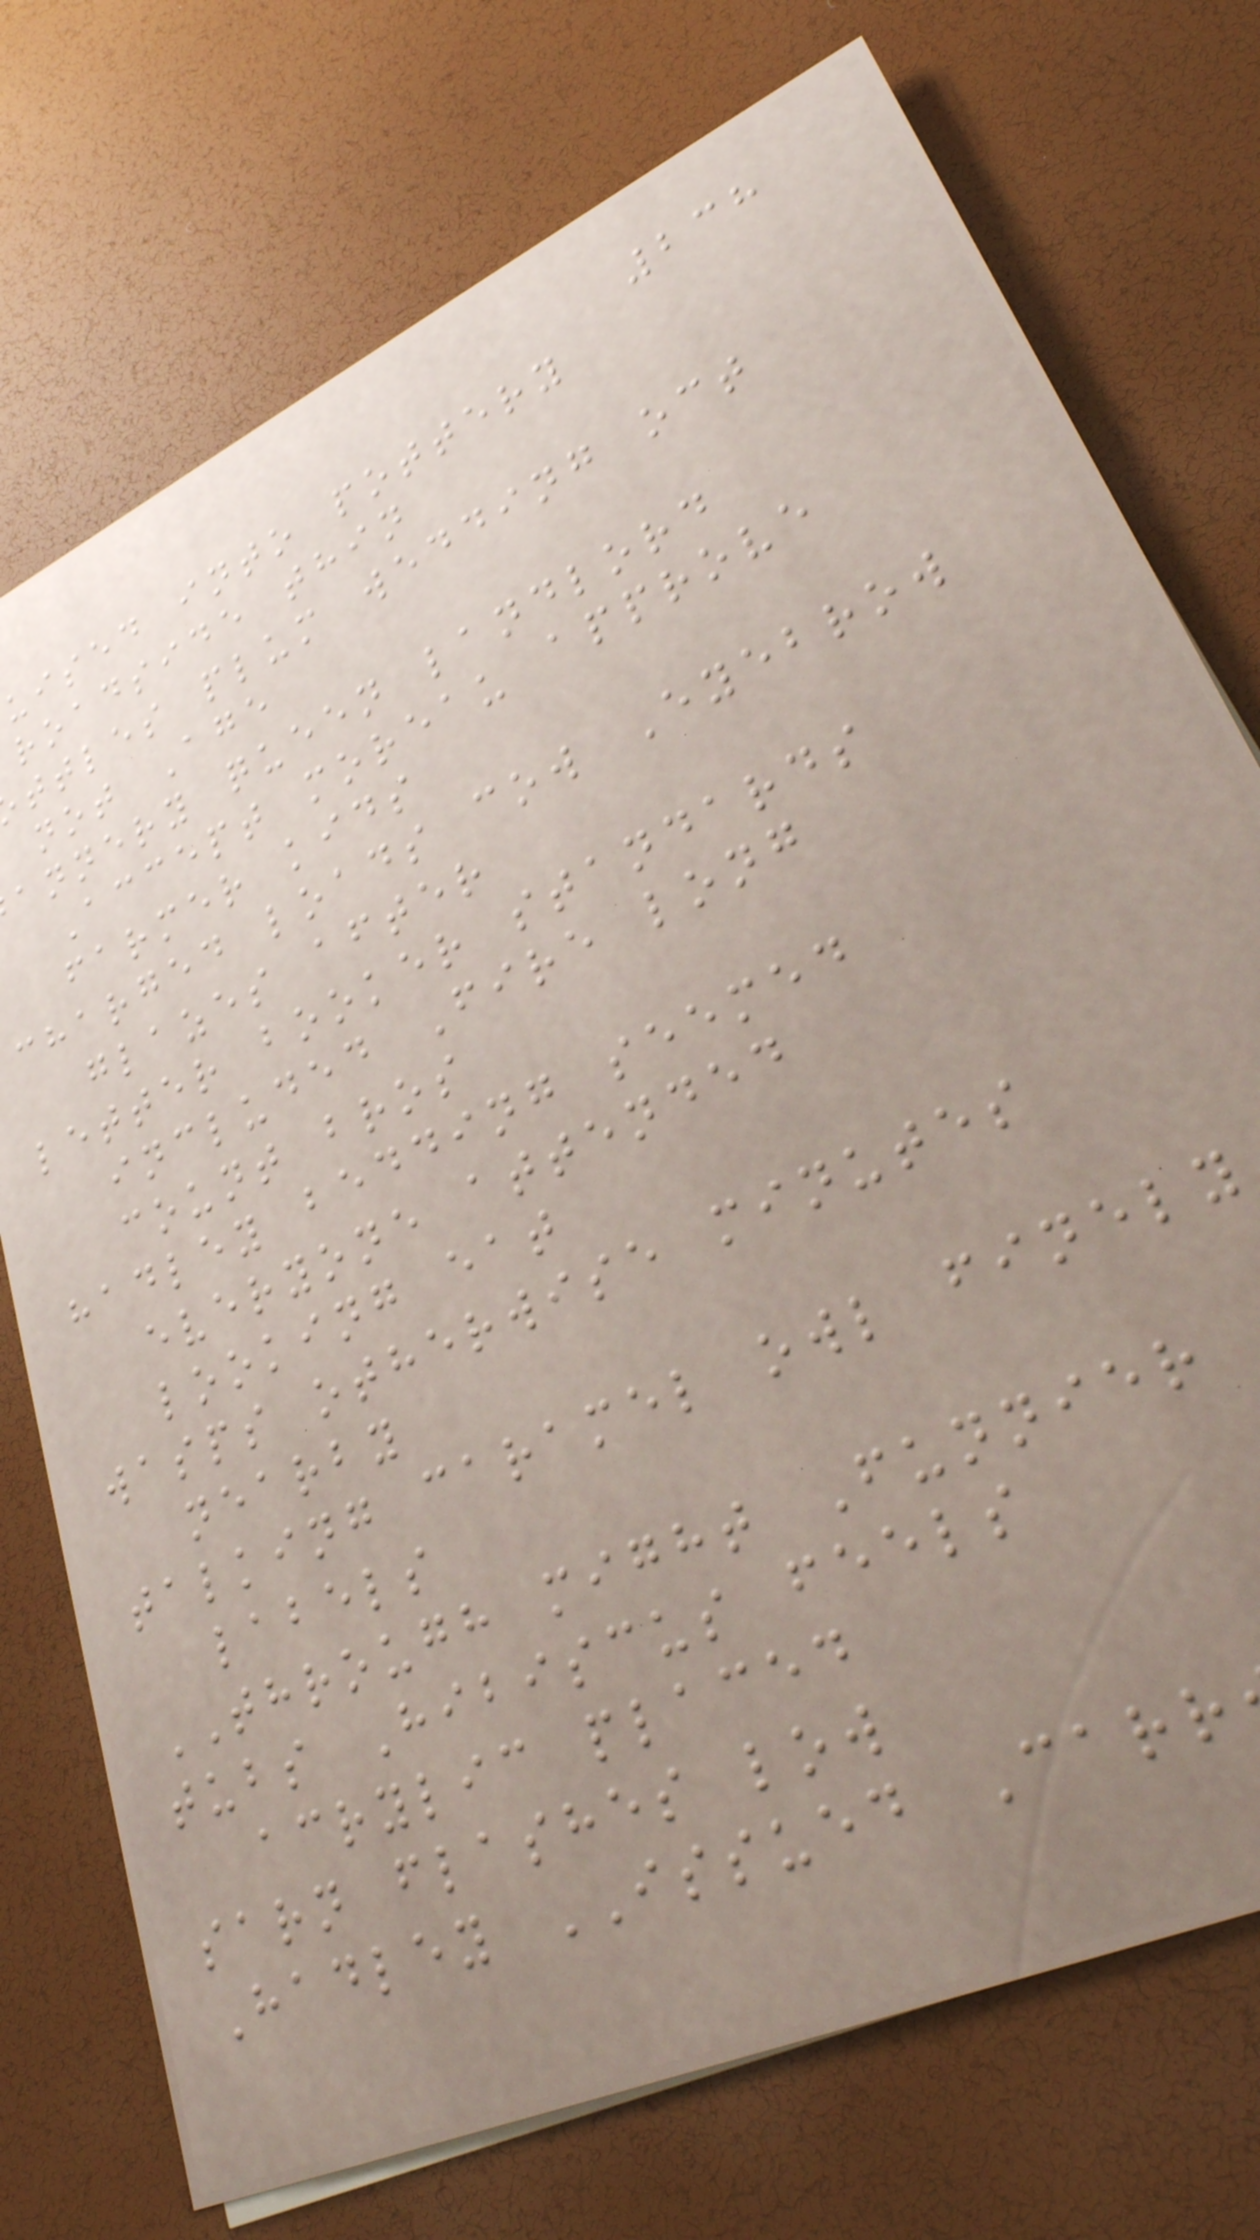238
uised into pottery
roadside thin
ttles plum wedding oct
not Age
annery queen landlord
Accept moreau approve
farmer kids
charged loads cow Eyebrow
glazes after
letter booker standards
included Fire long
count bros
hadley bedding seemed
everyone attended
looking eat
wasps otherwise minutes
nearby
talking caramel owl finely
labels
THROUGH might Funnier
tubs Hibiscus feels
acrylic placed
sarn flashes low
Hadley ISSUED Carr
